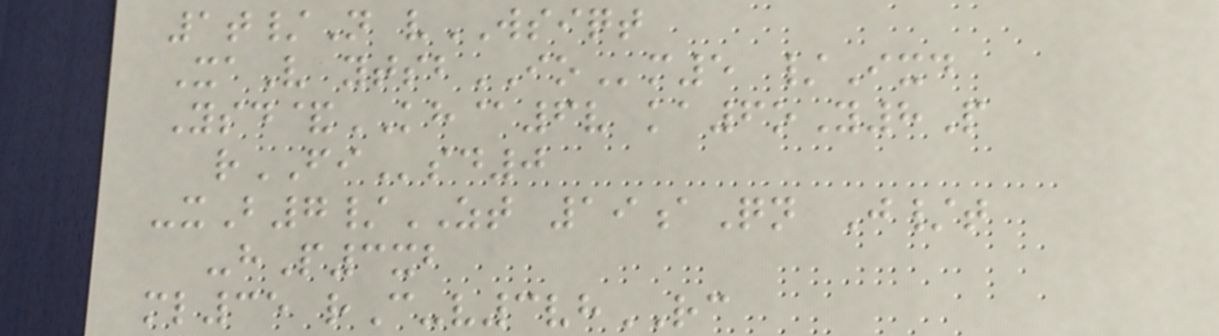1t/N vWSIQT
XaV ytsbIOm5 /Ixd
Ysd&KH@6v ka6oY8P
rFIsd0
-xB7/ZT 19aQn J/t
-hP3xb
ml35 rC-v3vhRC
